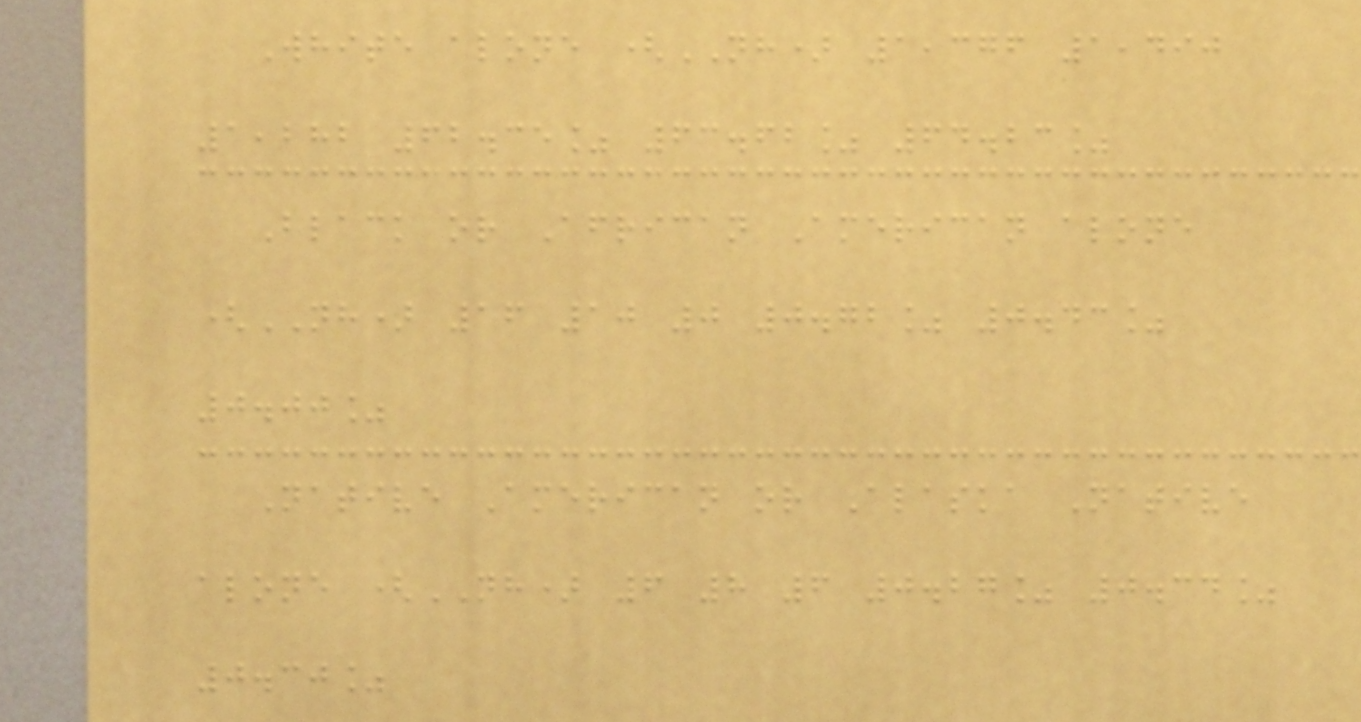White alone (NH) 1,376 1,490
1,282 62.35% 63.62% 64.23%
Black or African American alone
(NH) 16 10 0 0.72% 0.43%
0.00%
Native American or Alaska Native
alone (NH) 6 8 6 0.27% 0.34%
0.30%
